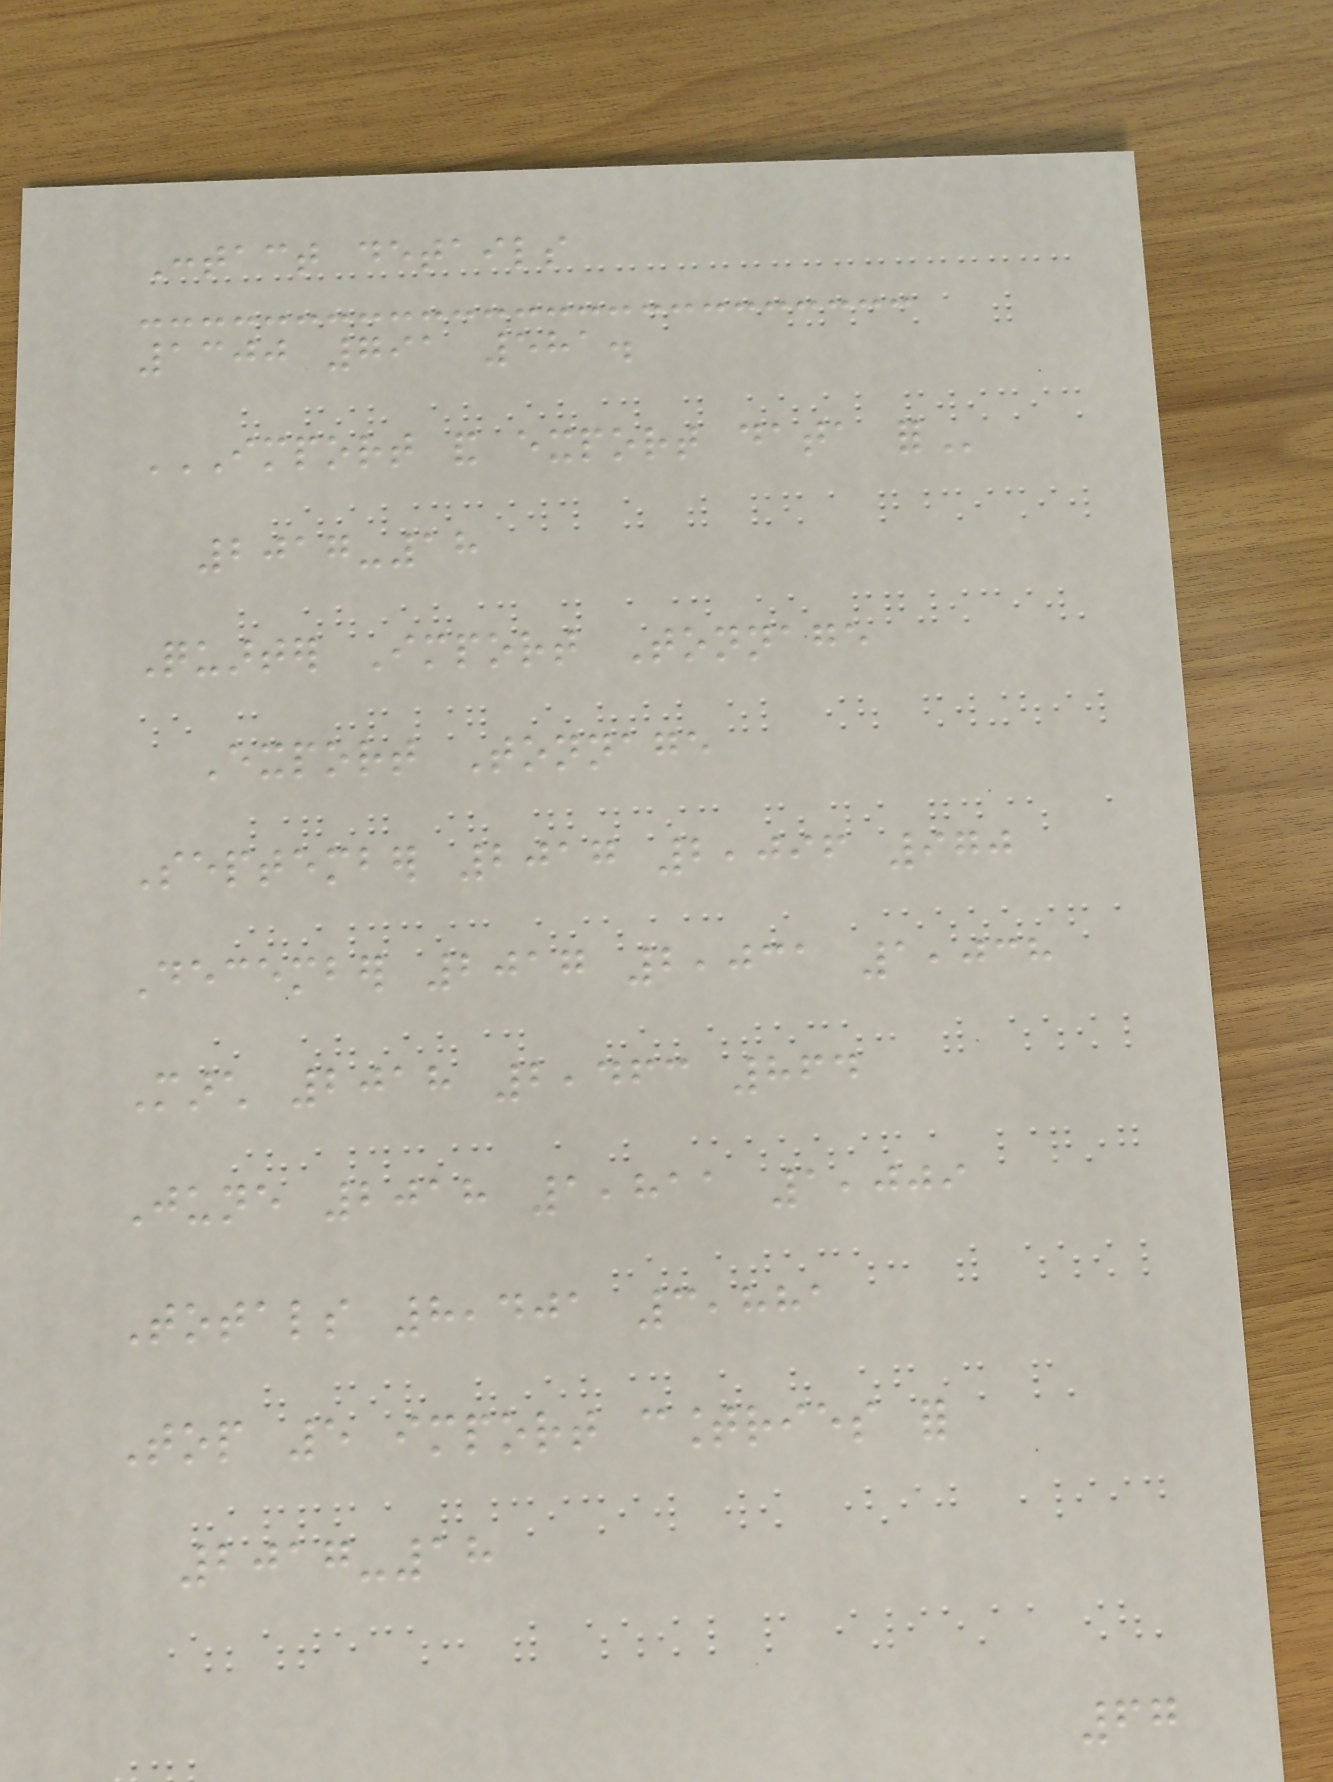Contact details
1300 791 581.
IMPORT AND EXPORT DATA FOR
2017-18
Quarter Import Tonnage
Export Tonnage
September 2017 2,096 970
December 2017 2,031 1,038
March 2018 2,463 864
June 2018 1,811 1,009
Totals 8,401 3,881
Top 5 import countries for
2017-18
67
